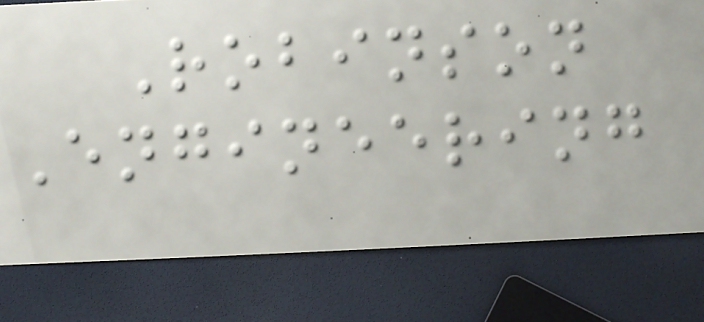Robinson
Engineering
